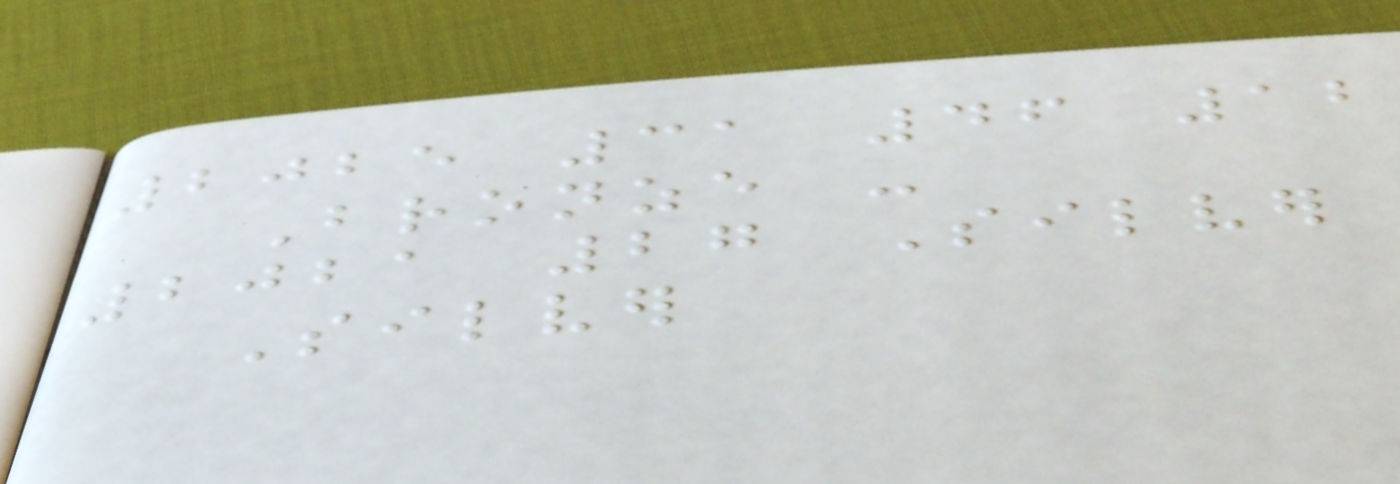2025 31 46 12
Bronze -
2021 27 Silver
Silver
